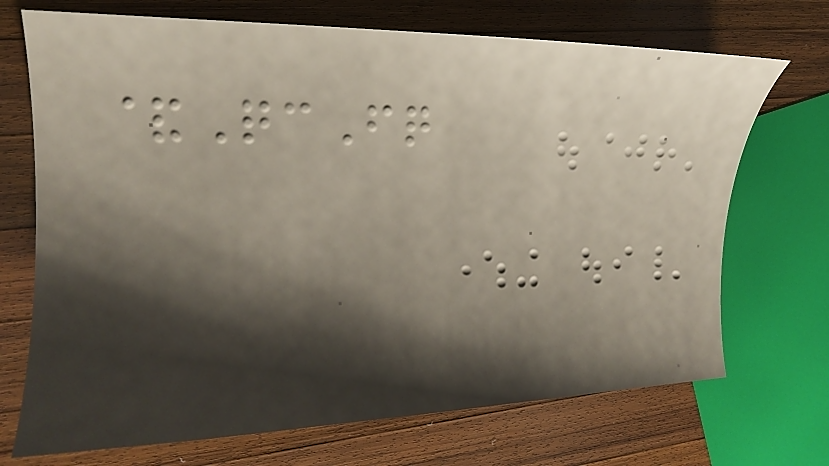&QcFq
